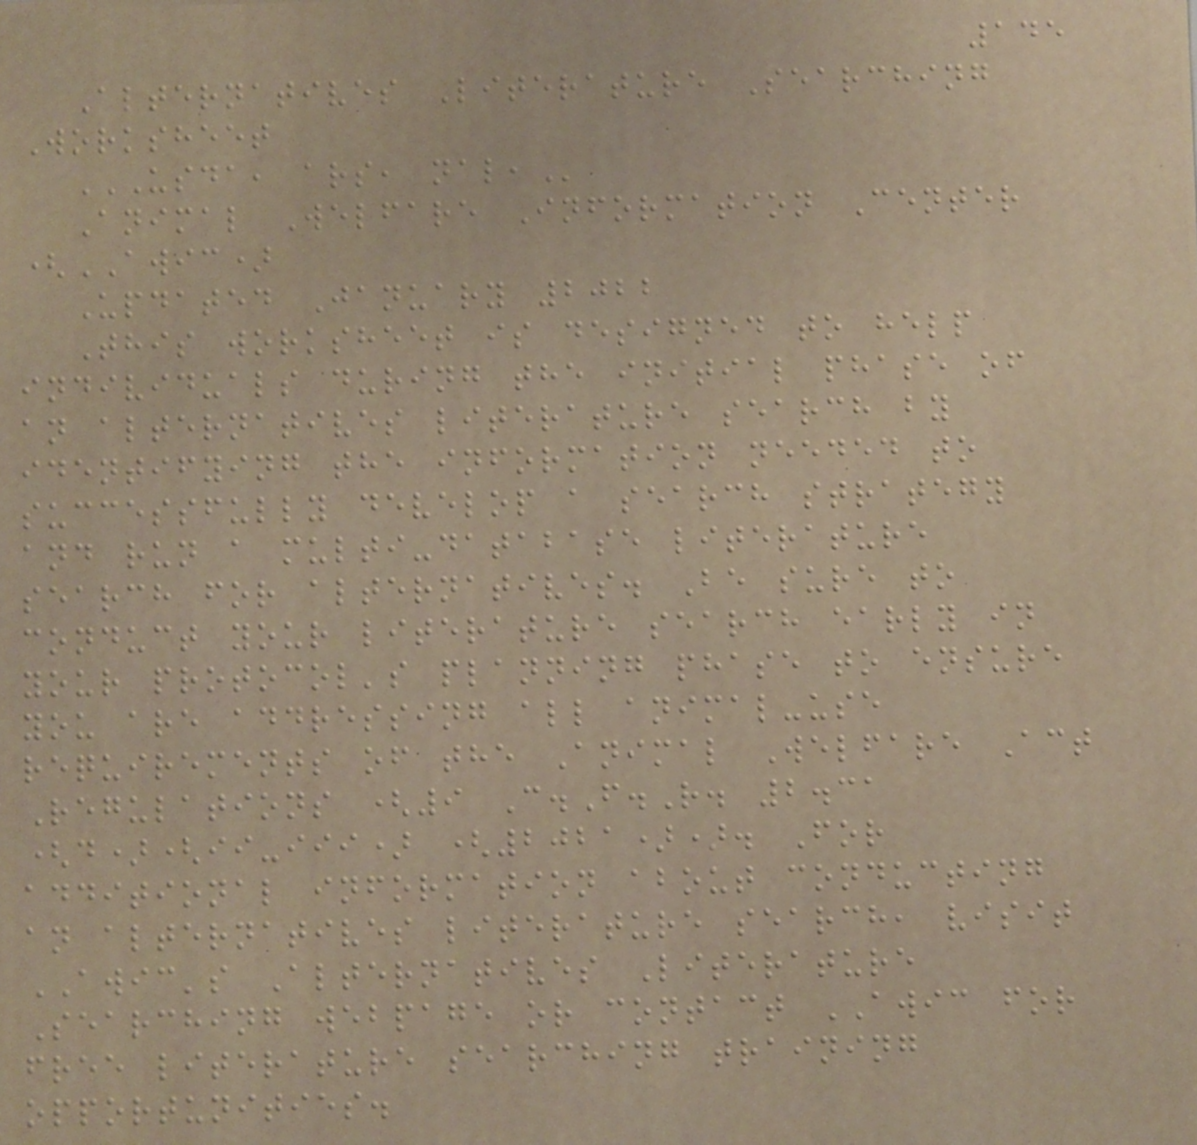145
Alternatives Literature Searching
Worksheet
USDA, ARS, NAL,
Animal Welfare Information Center
(AWIC)
Updated January 2022
This worksheet is designed to help
individuals during the initial phase of
an alternatives literature search by
identifying the information needed to
successfully develop a search strategy
and run a multi-database literature
search for alternatives. Be sure to
conduct your literature search early in
your protocol's planning phase to ensure
you are addressing all animal-use
requirements of the Animal Welfare Act
Regulations (9 C.F.R. 2.31
(d)(ii-iii) (2021)). For
additional information about conducting
an alternatives literature search, visit
AWIC's Alternatives Literature
Searching webpage or contact AWIC for
free literature searching training
opportunities.
